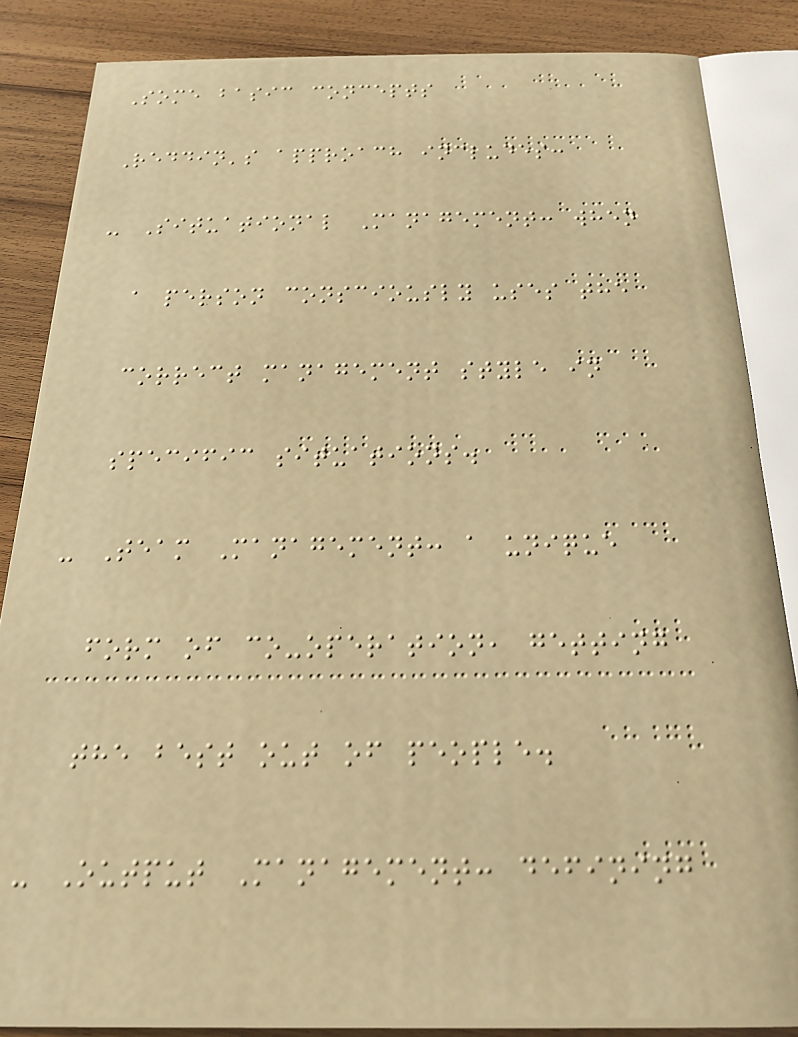Some basic concepts
Reddin's approach includes:
- Situational Management: when
a person consciously uses the
correct management style in
specific situations.
- Team Management: a unique
form of co-operation, getting
the best out of people.
- Output Management: defining
